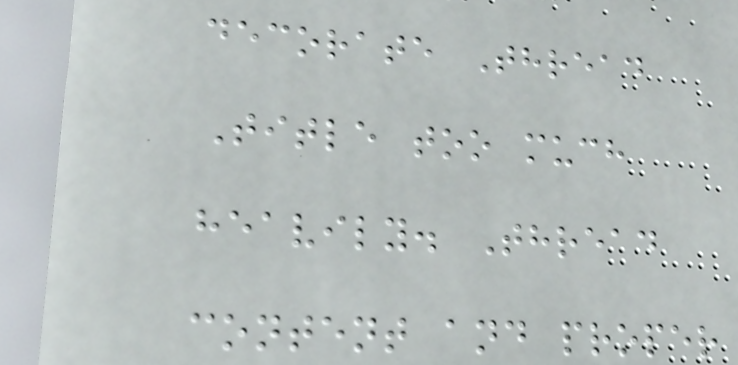decorate Thread
Title too much
heavily. Thread
content and proper
